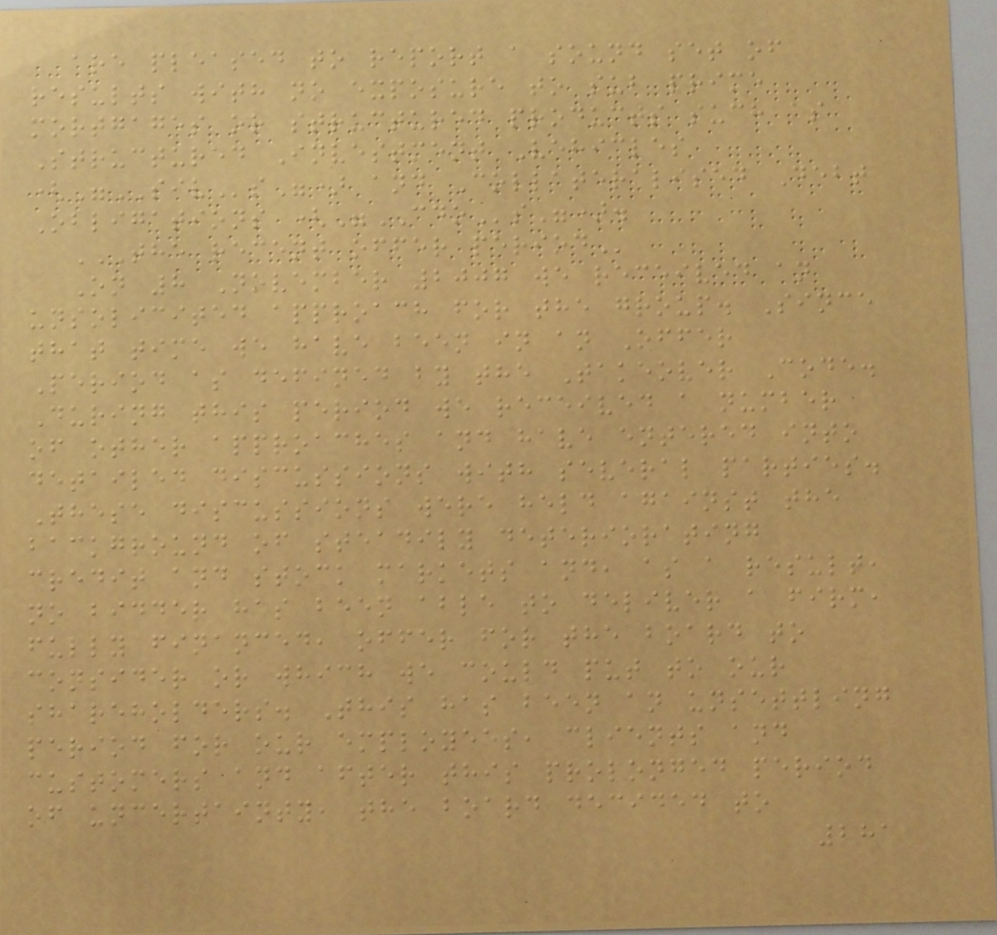are pleased to report a sound set of
results with no exposure to sub prime
mortgages or structured products such as
Structured Investment Vehicles
("SIVs") and Collateralised Debt
Obligations ("CDOs").
THE RECENT OFFER PERIOD
On 8 November 2007 we received an
unsolicited approach for the group. Since
that time we have been in an Offer
Period as defined by the Takeover Code.
During this period we received a number
of other approaches and have entered into
detailed discussions with several parties.
These discussions were held against the
background of steadily deteriorating
credit and stock markets and, as a result,
no bidder has been able to deliver a firm,
fully financed, offer for the board to
consider or which we could put to our
shareholders. This has been an unsettling
period for our employees, clients and
customers and after this prolonged period
of uncertainty, the board decided to
281
